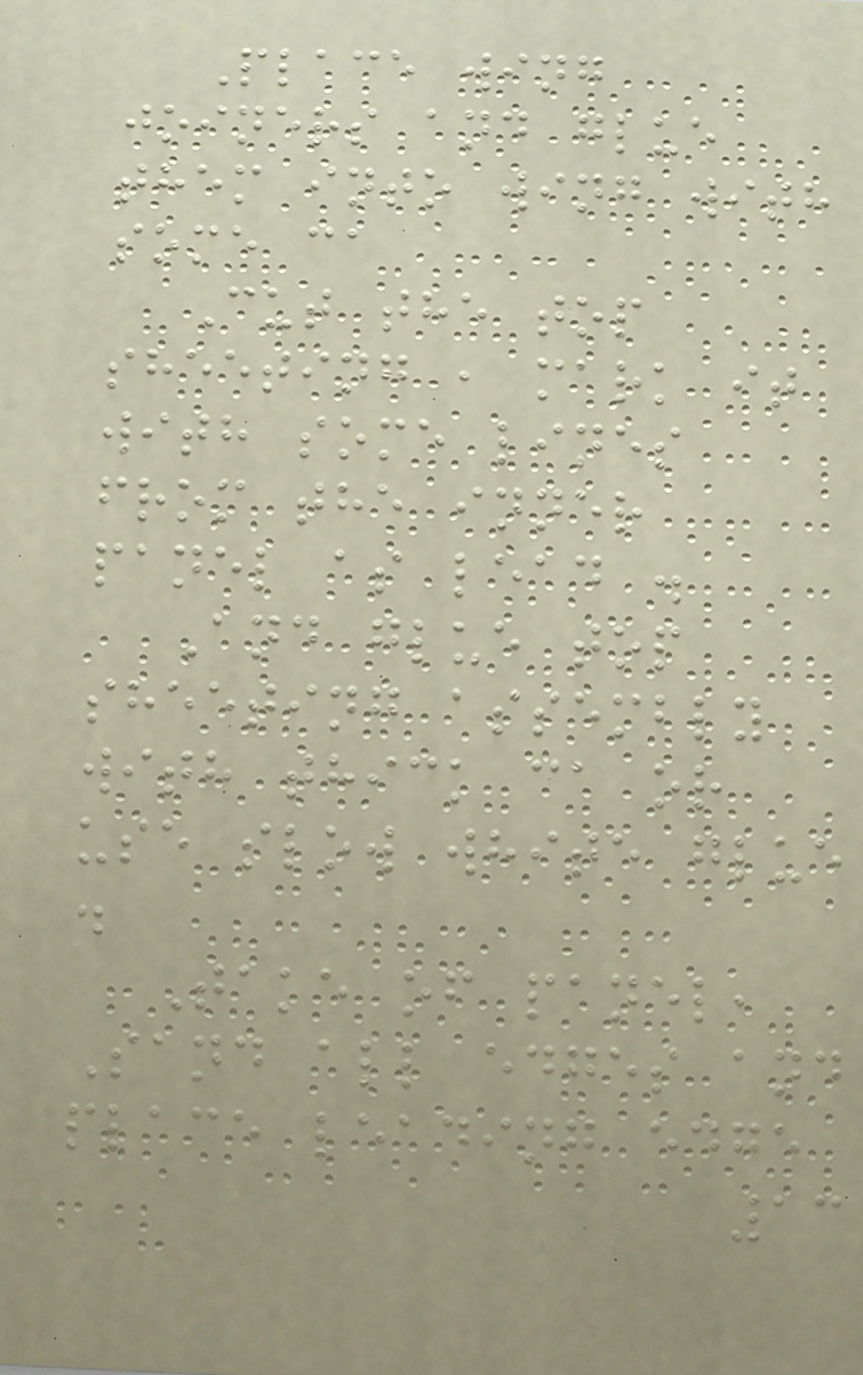Place wing
joiners and glue
them into wing with
some ca
Cut the top
sheeting , mark it
with some lines
from the inner
panel as lead .
And glue top
sheeting assembly
with thick ca or
use slow white glue
.
Take of panel,
Sand all edges and
place leading edge
13
